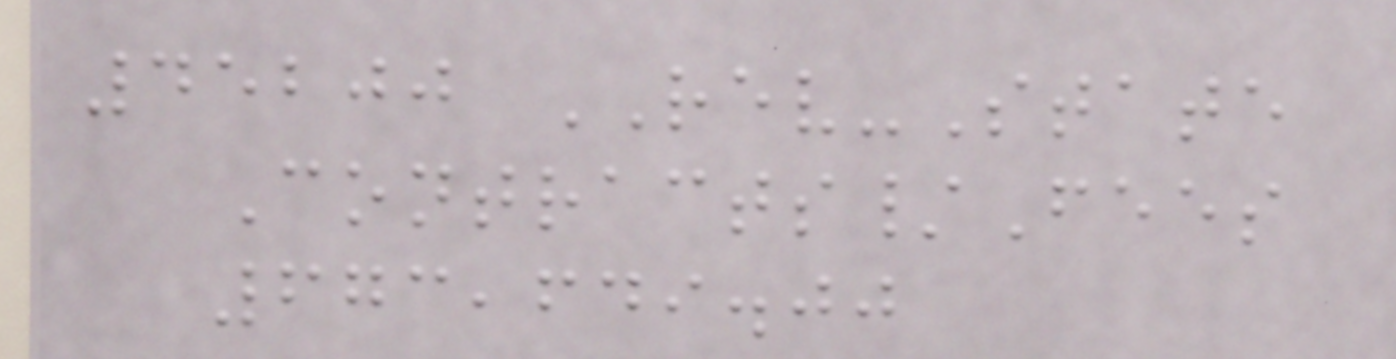45200 REV-State
Contracts/Fees
673,649.00
